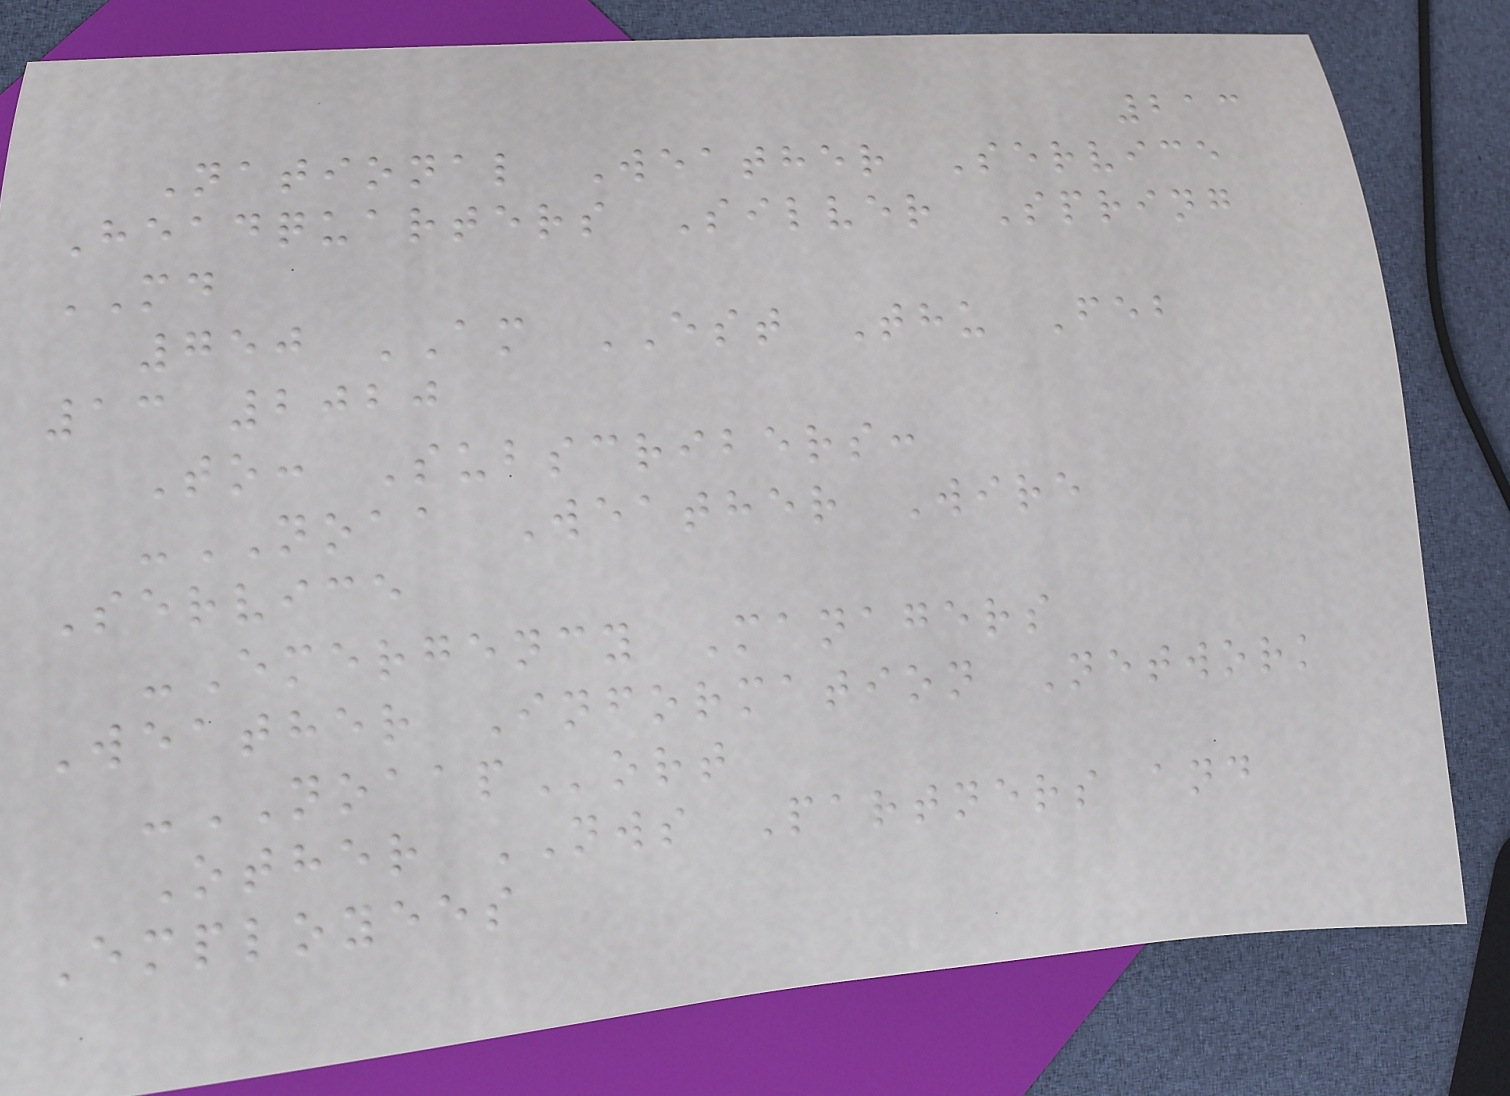213
National Weather Service
Headquarters Silver Spring
MD
750 AM EST Thu Feb
13 2020
To: Subscribers:
-NOAA Weather Wire
Service
-Emergency Managers
Weather Information Network
-NOAAPort
Other NWS Partners and
Employees
